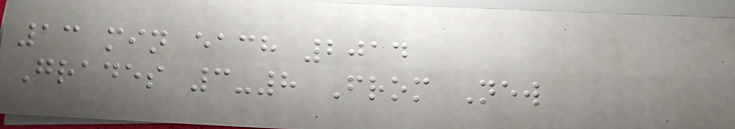13 min each 2014
Grades 3-8 From New
